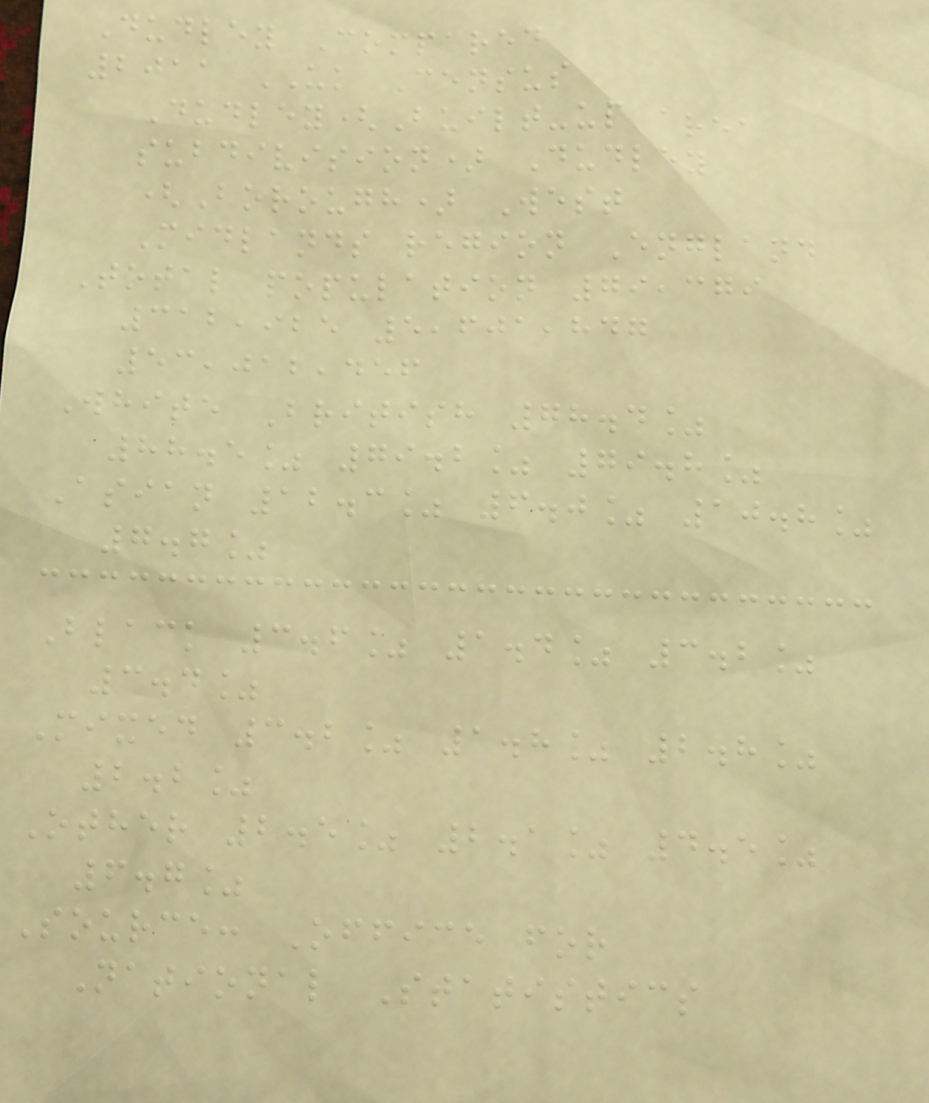Dudley Compared
2011 UK Census
Dudley(Built-up area
subdivision) Dudley
(Borough) West
Midlands region England
Total population 79,379
312,925 5,601,847
53,012,456
White British 78.4%
88.5% 79.2% 79.8%
Asian 12.3% 6.0% 10.8%
7.7%
Black 3.6% 1.4% 3.2%
3.4%
Mixed 3.2% 1.8% 2.8%
2.2%
Other 2.5% 2.1% 4.5%
6.7%
Source: Office for
National Statistics
